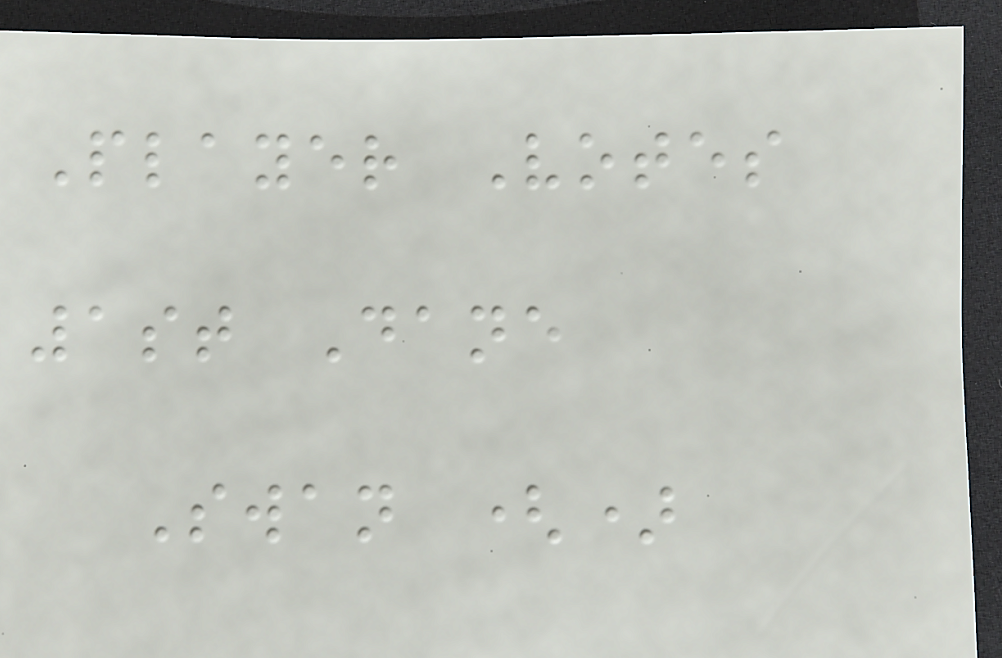Player Votes
1st Dane
Swan ()
